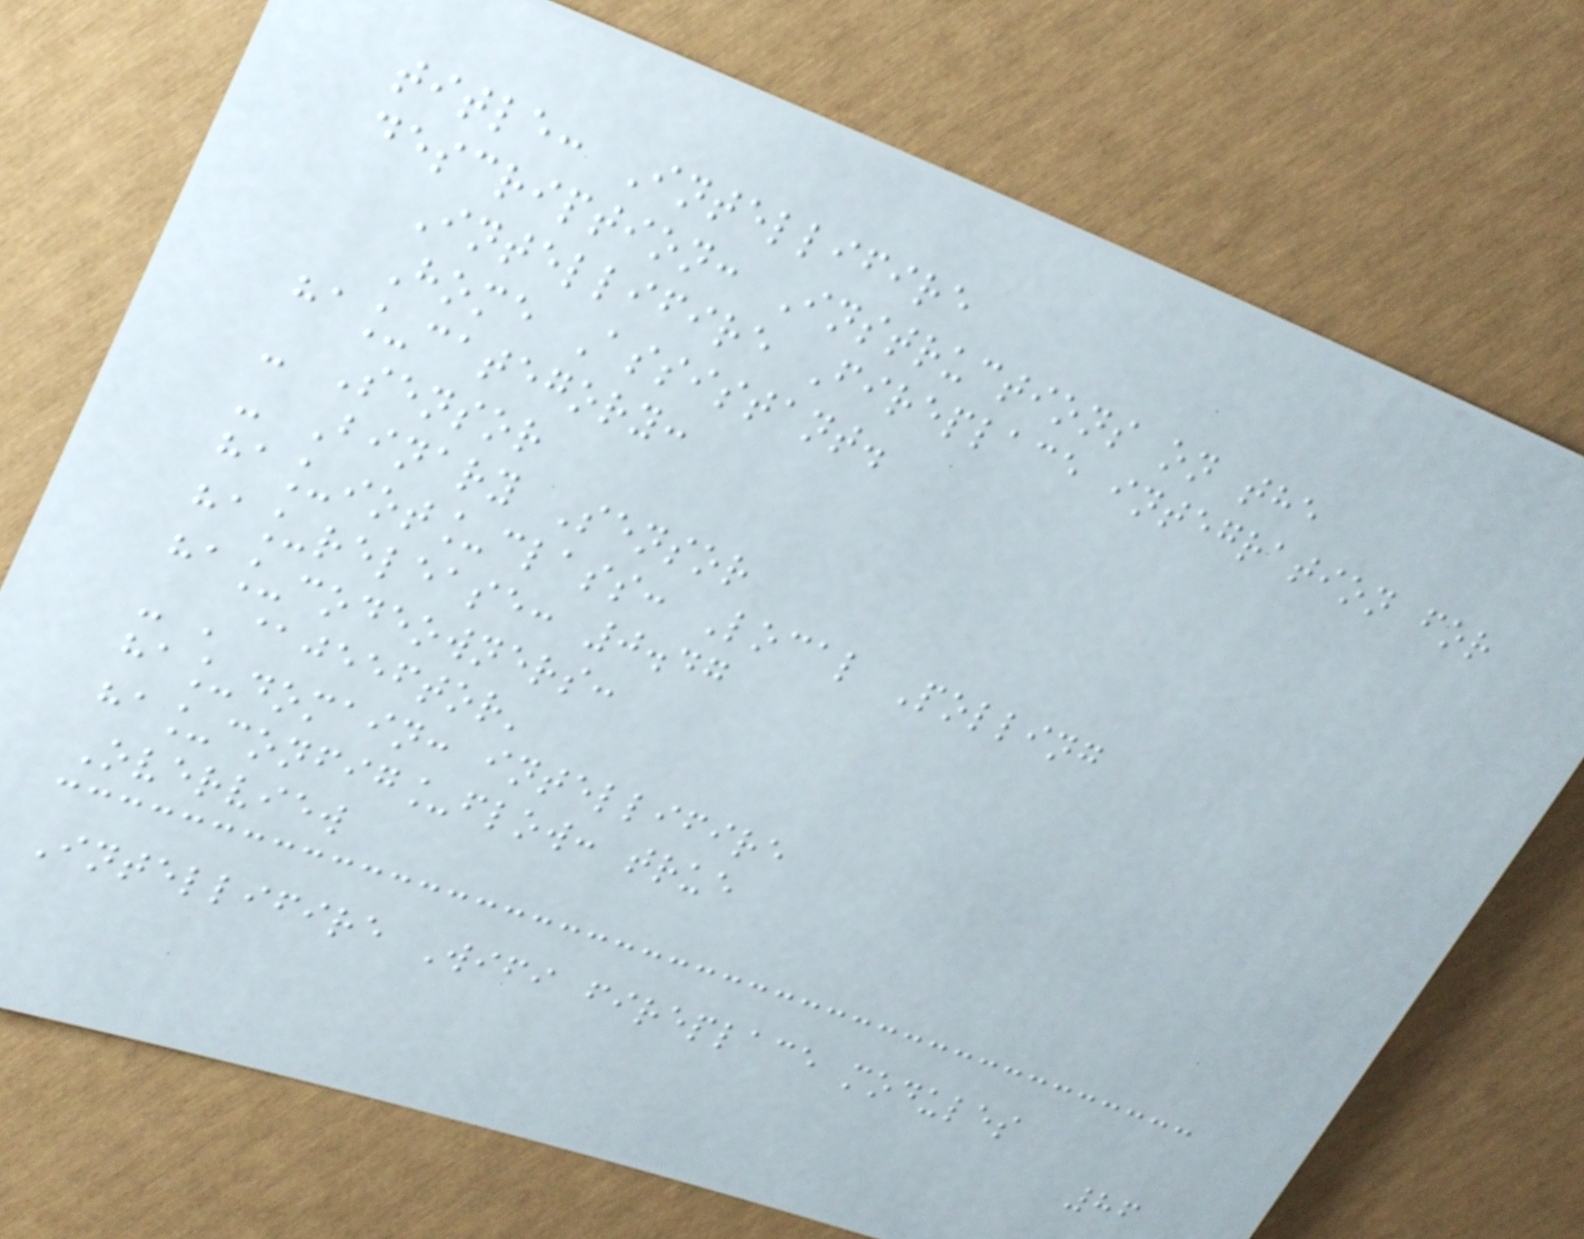title: Intellifire
description: Instructions on the
Intellifire Fireplace integration for
Home Assistant.
ha_category:
- Sensor
- Binary Sensor
ha_iot_class: Local Polling
ha_release: 0.47
ha_codeowners:
- '@jeeftor'
ha_domain: intellifire
ha_config_flow: true
Overview
Intellifire Wifi fireplace modules
86
